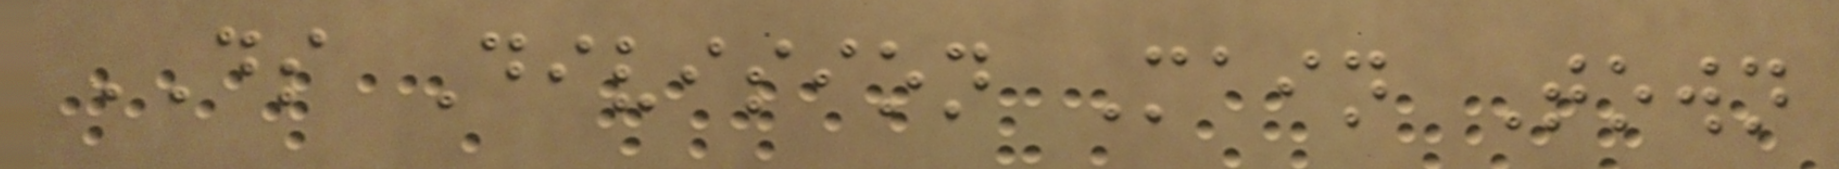DS Division Main Town
